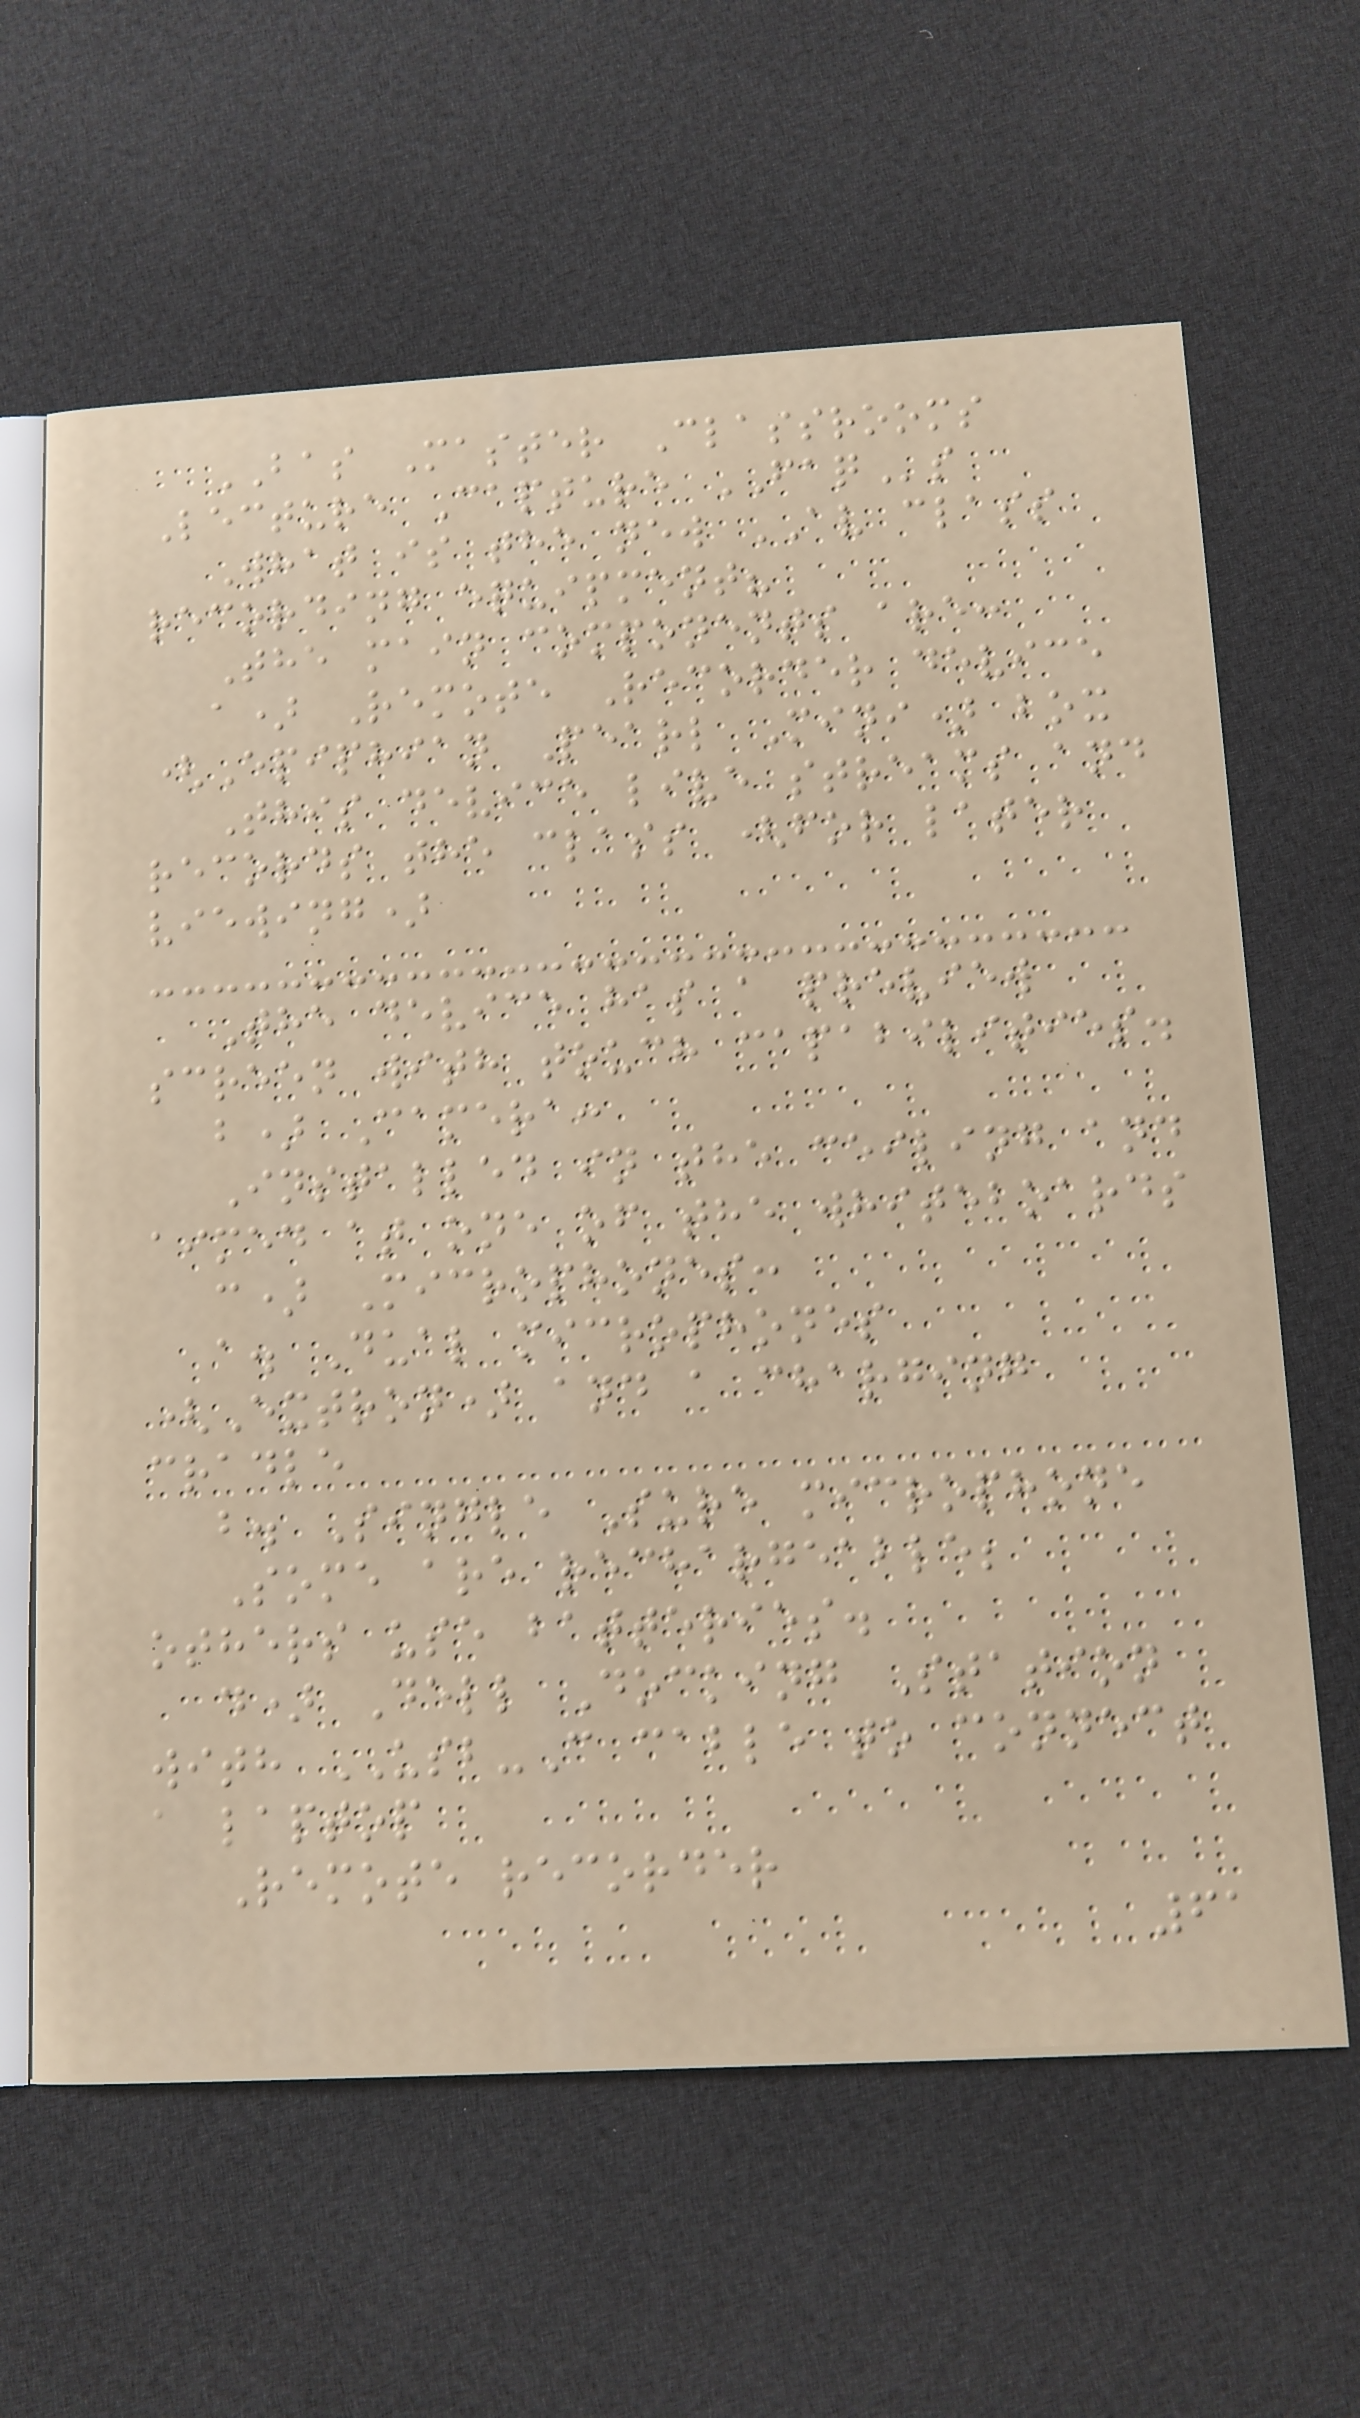BAS Master Classrooms
Lecture Capture FAQs
What is the new AV class
recording equipment?
The main components are:
a) Remote Recorder device
(Epiphian Pearl Mini) box
This device live streams and
records the class (for later
viewing)
The device has a preview
screen with touch capabilities.
b) Camera:
Installed in the ceiling and
aimed at one of the whiteboards
c) Microphones:
a. Dual microphones
(Extron) and a charging
cradle
b. Single Sure microphone
Some are rechargeable;
others use batteries.
d) Dell Docking Station
with USB-C cable to connect
a laptop
Remote recorder
61
